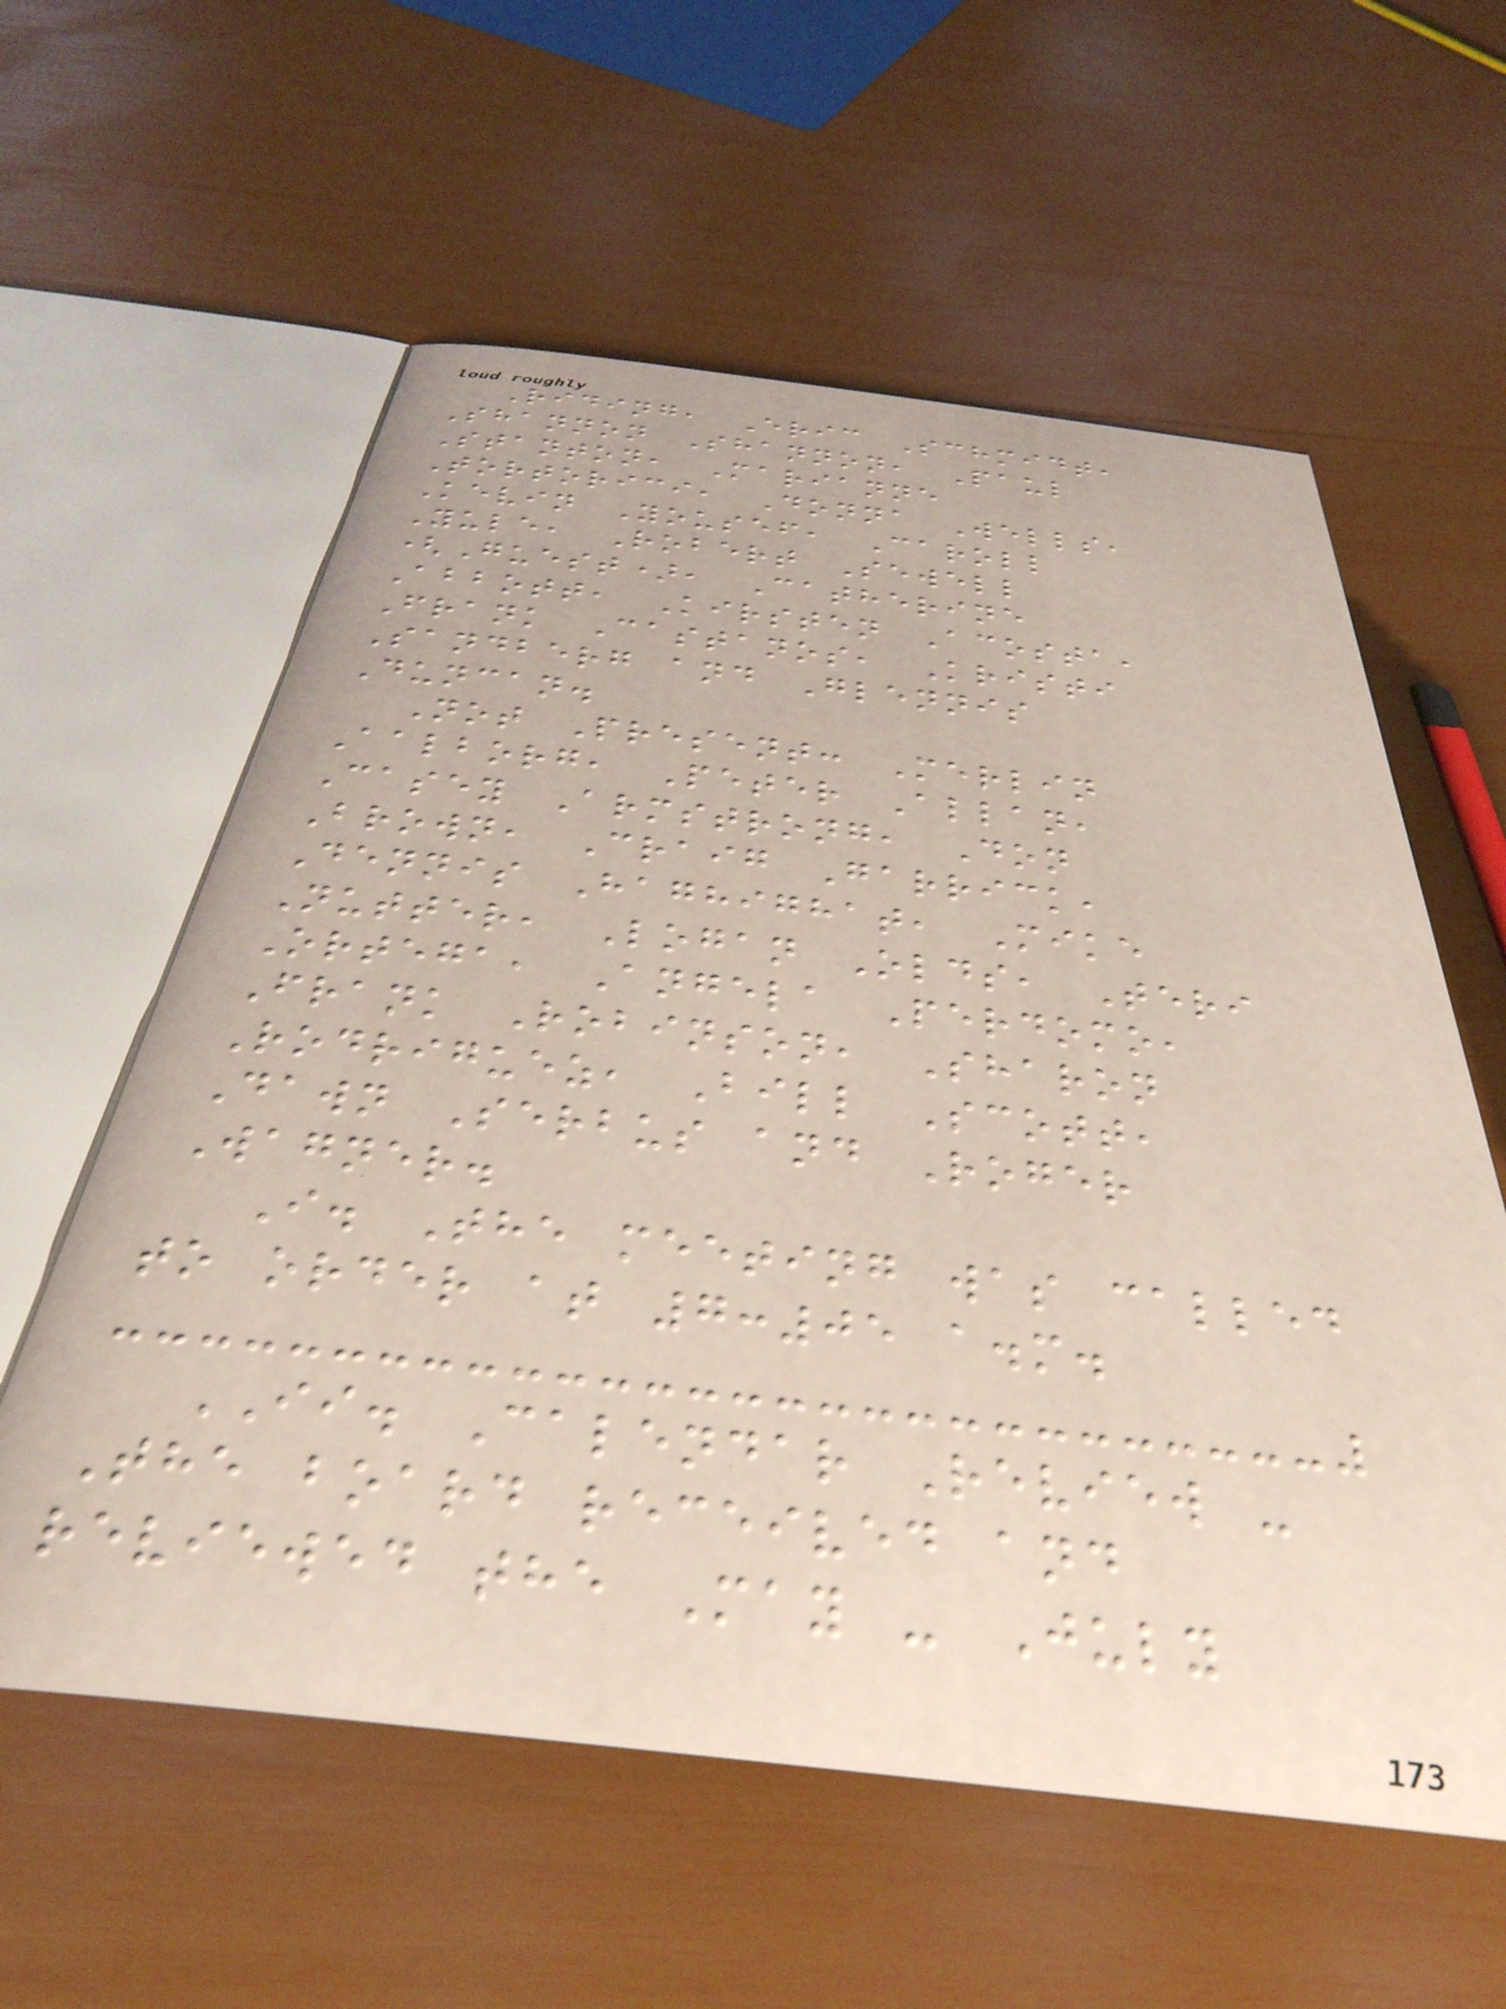Riding, Eric Schmidt,
Shannon Shannon, Paul
Stanton, Marianne
Tortorici, Donna Wells,
Kevin Yousef, Caroll
Yule, Robert Sewell
(Guest), Catherine
Abbott, Kirsten Acosta,
Frank Castanos, Kristi
Sandberg and Glennis
Duncan.
Not Present: Merlin
Aalborg, Peter Allan,
Casey Armstrong, Don
Brown, Craig Garrick,
Dennis Haghighat, Mike
Nutter, Logan Olds, Teri
Ortega, Angela Perdomo,
Frank Robinson, Sharon
Rodriguez, Bill Scott,
Dawn Serbus and Roger
Wagner.
I. The meeting was called
to order at 7:05 a.m.
II. Calendar Review -
The board received and
reviewed the May - July
